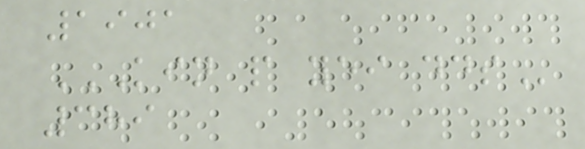1901
KIN P YEI DDS
389
